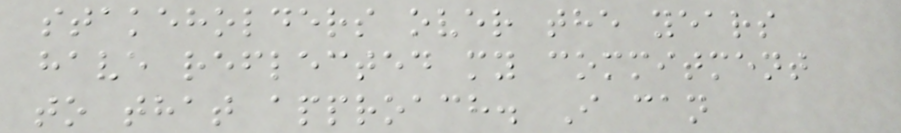stakeholders over the years
have reflected my commitment
to that approach. I can
